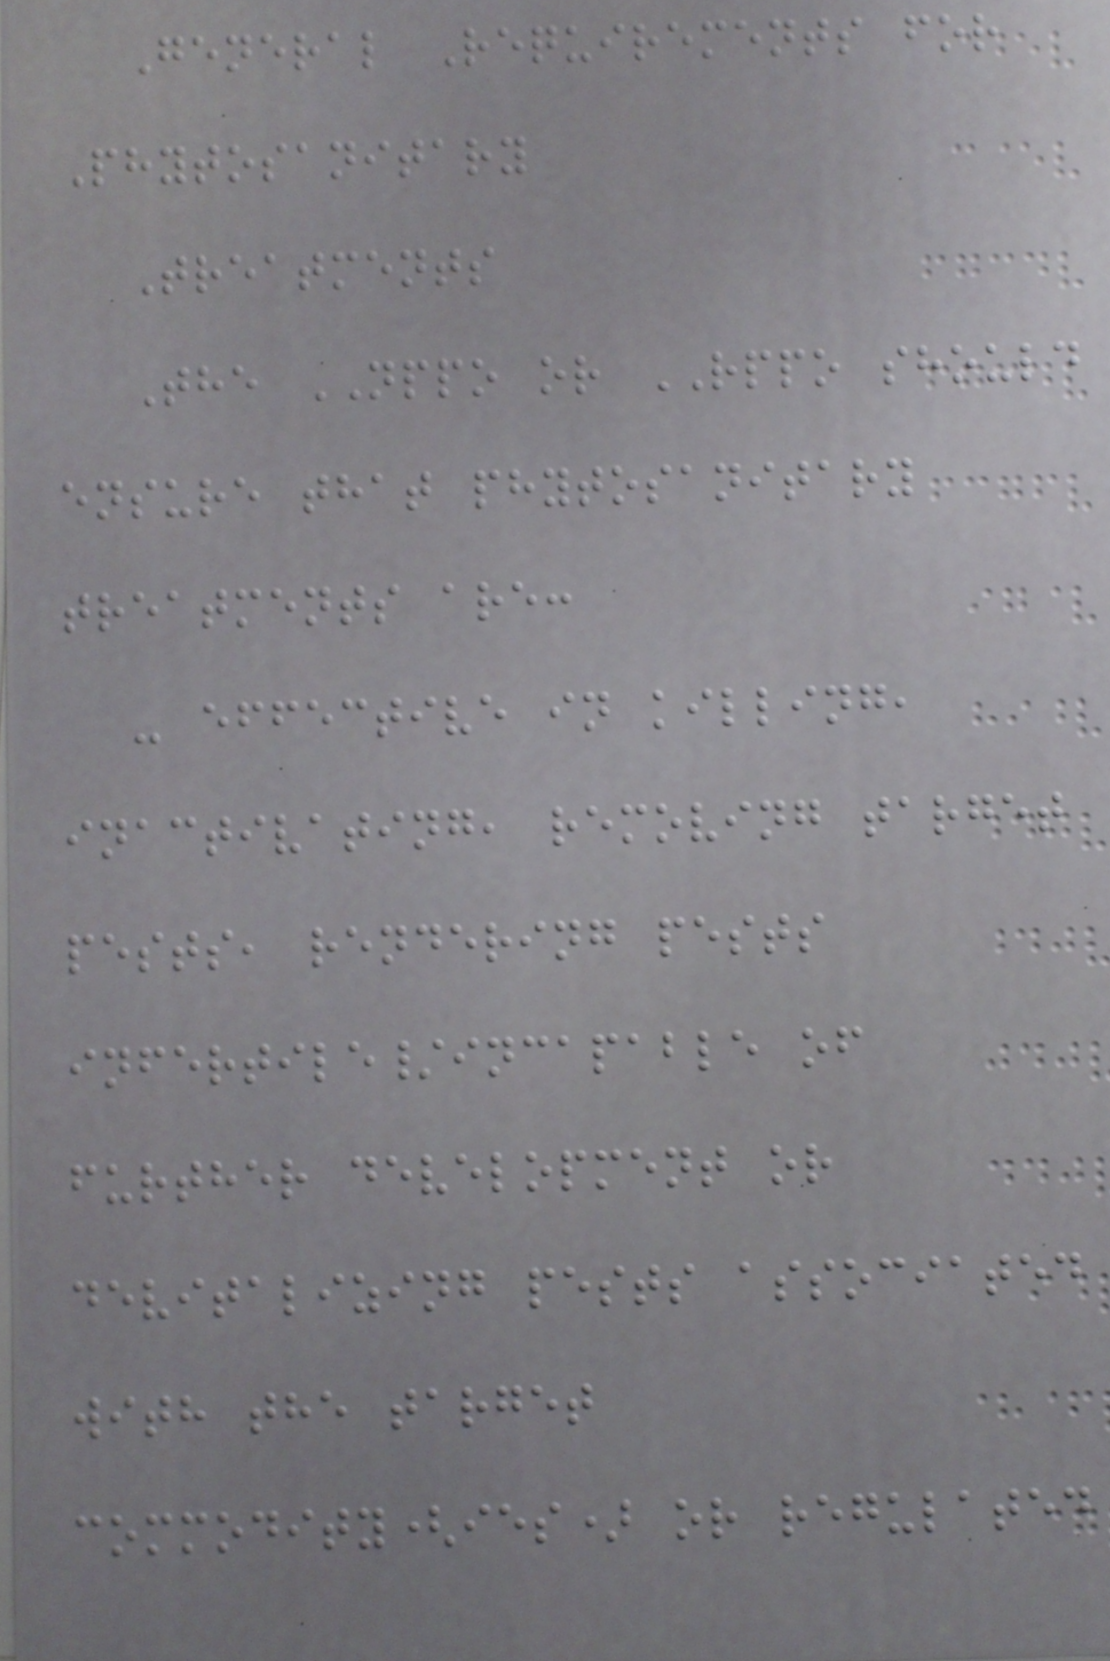General Requirements for
Phytosanitary
Treatments
The NPPO or RPPO should
ensure that phytosanitary
treatments are:
- effective in killing,
inactivating, removing target
pests, rendering pests
infertile/incapable of
further development or
devitalizing pests associated
with the target
commodity(ies) or regulated
